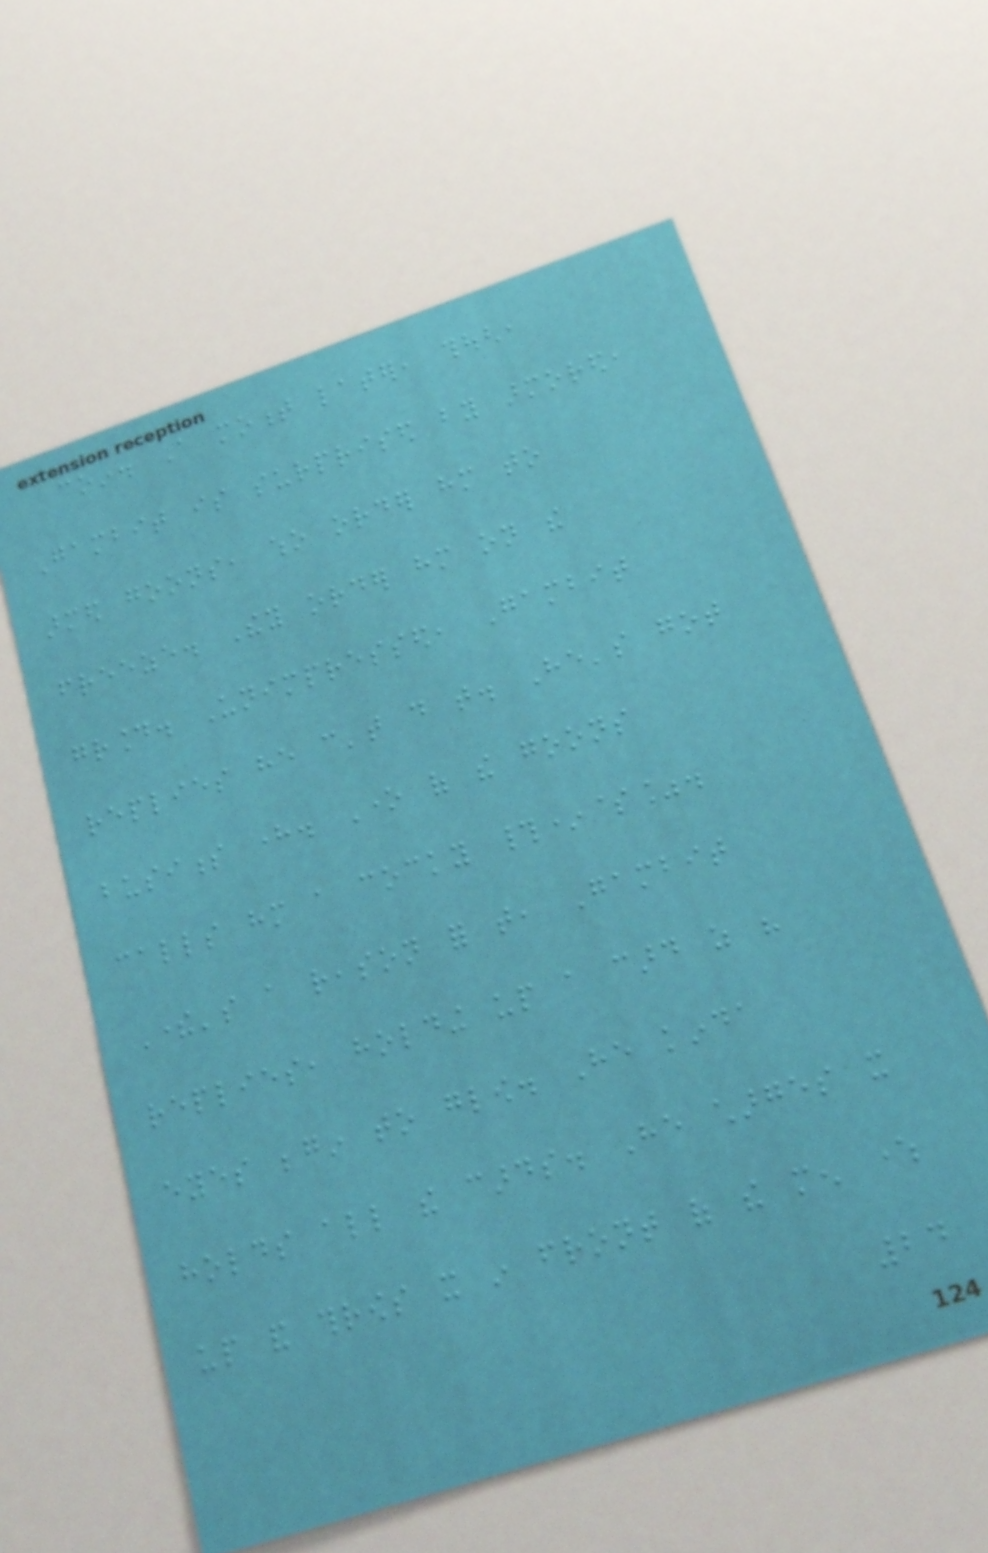coin. A moment later, though,
Gambit is surprised by armored,
armed goons, who order him to
freeze. They order him on the
ground. Unimpressed, Gambit
replies he can't do that. He's got
business here. One of the goons
calls him a cocky #*$%.
There's a reason for that, Gambit
replies, holding up a card as his
eyes begin to glow. He kinda
holds all the cards. He charges it
up and throws it in front of the men where
24
